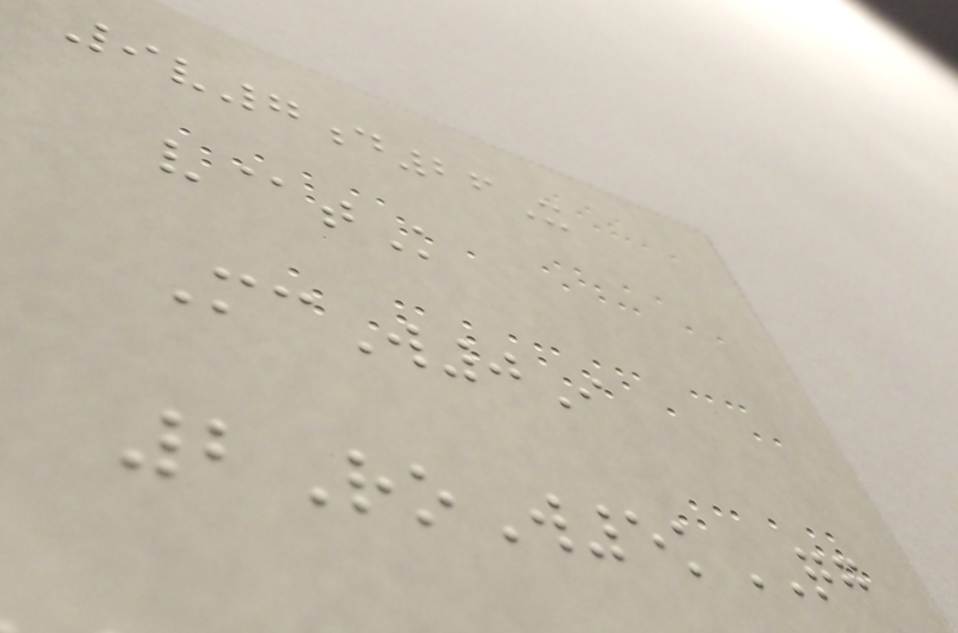9v7d26X
v@tK
McW0I
2RoW5kQG
